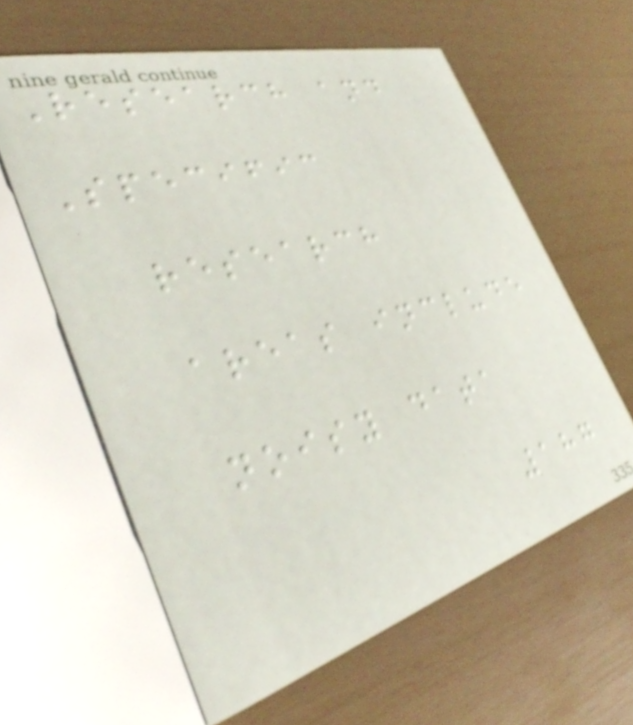Research and
Specific
research
areas include
noisy data
187
